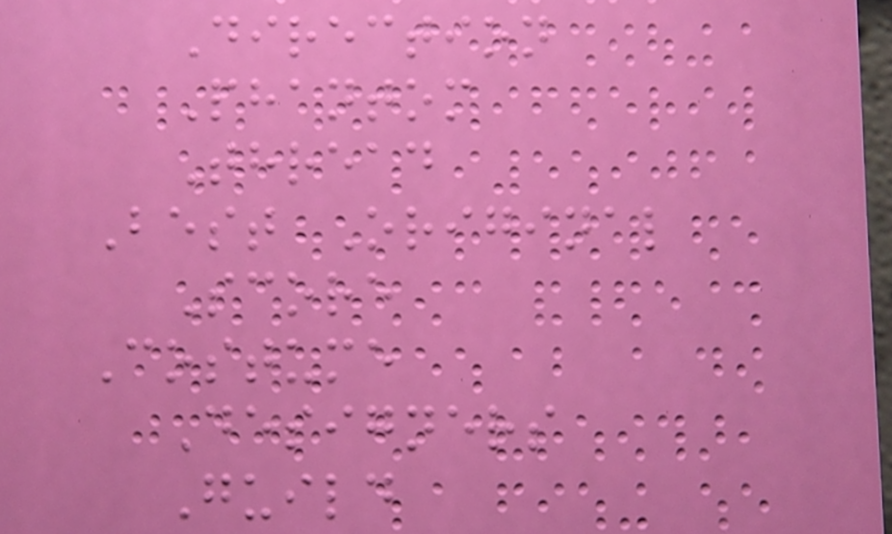Direction
Phantom
Thread
Best Original
Score
Costume
Designers
Guild
